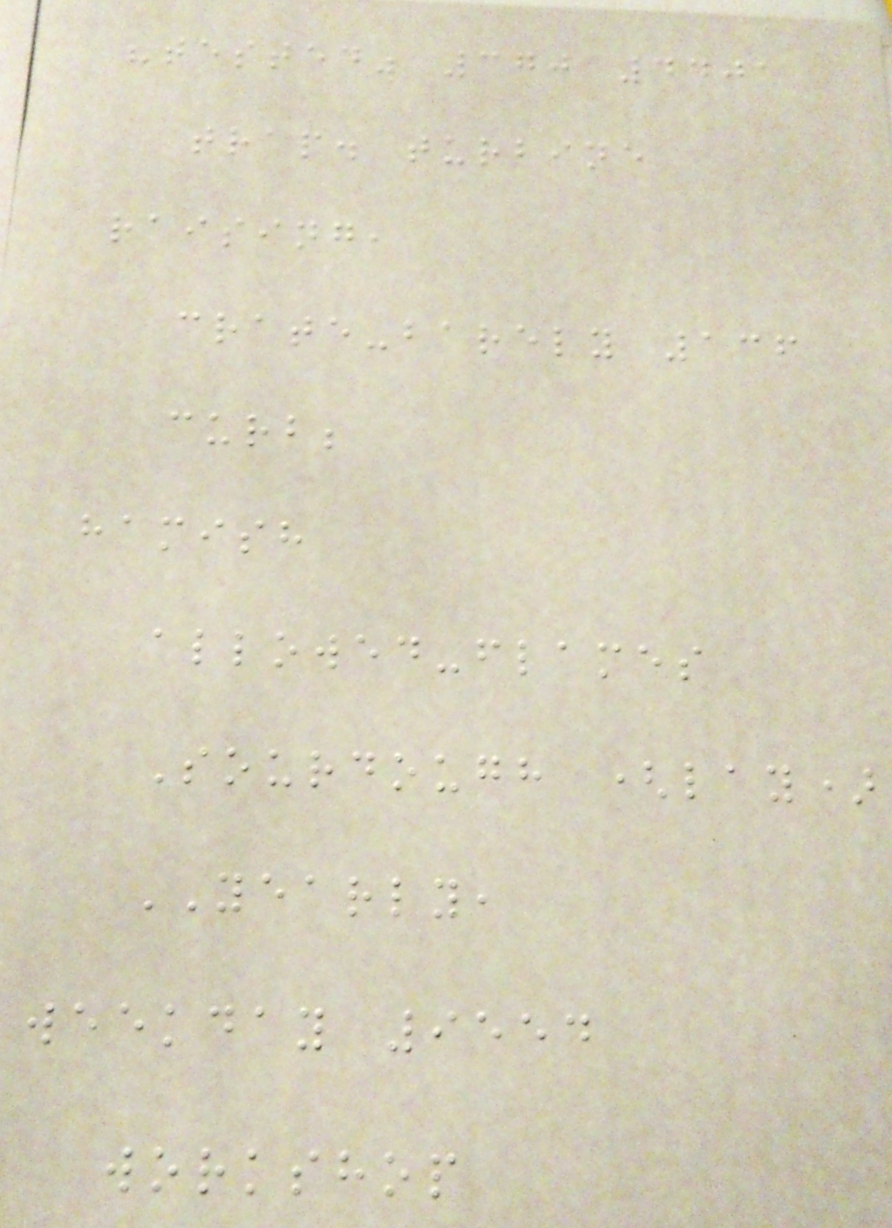"tested" 370 4401
trap. turbine
raising,
crate-barely 136
curb;
hamish
allowed-flames
Sourdough (lay)
YEARLY,
weekday 9554
workshop
